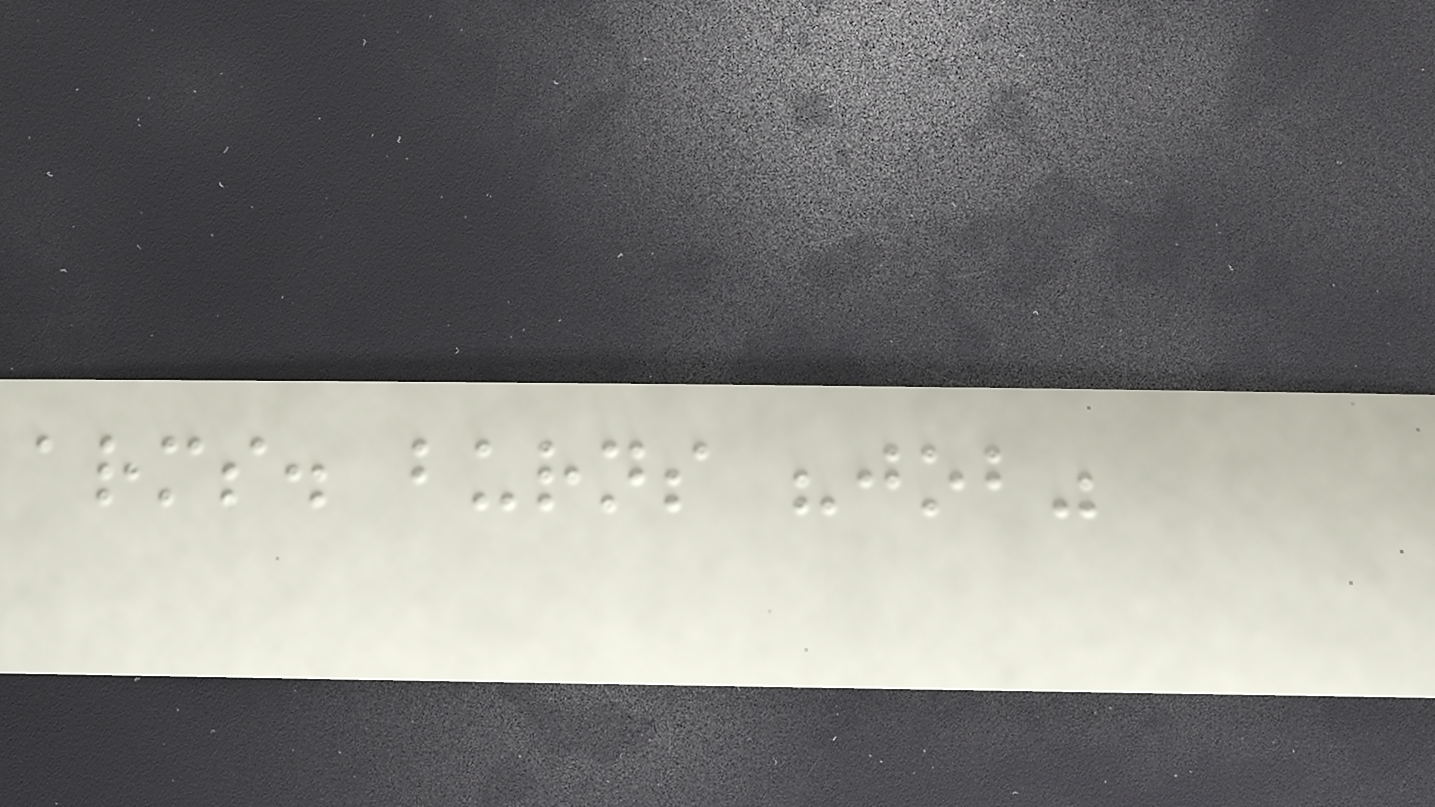arms. burns "job"
